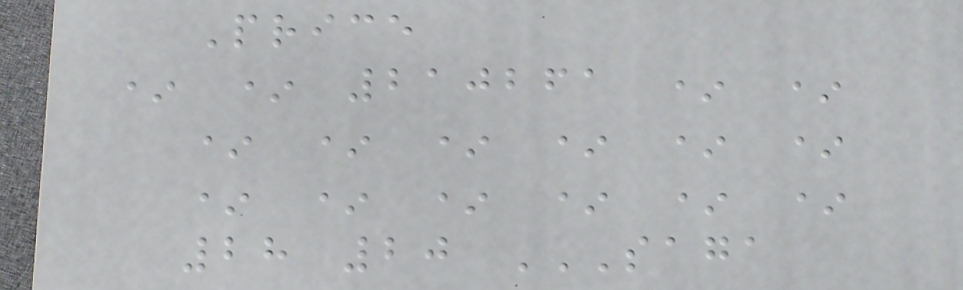Price
* * 210261 * *
* * * * * *
* * * * * *
28 20 SAGA
